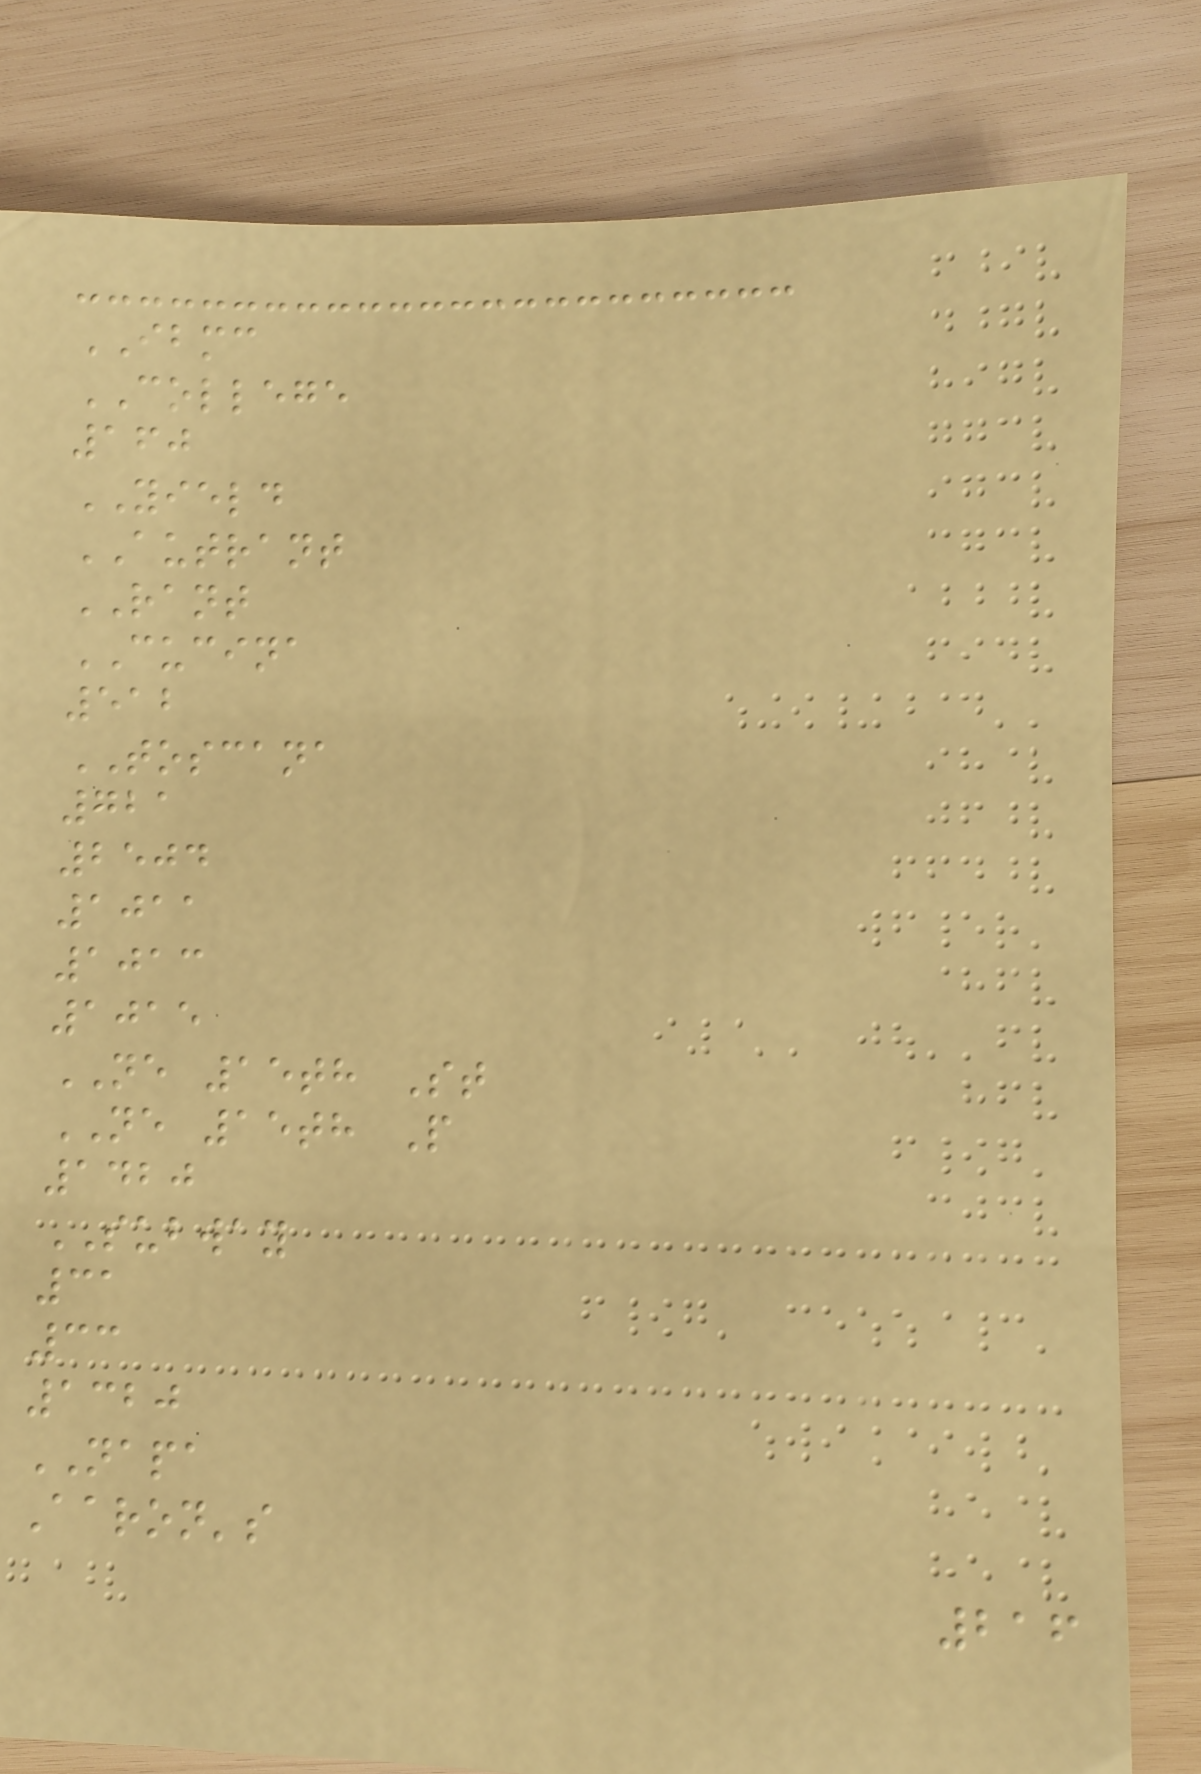IBMC
COLLEGE
160
YIELD
AUTRANT
RANT
CUCINA
512
TOSCANA
721
2504
1011
1013
1015
NE 15th St
NE 15th P
1420
SUBWAY
31
33
1320
NAPA
Aaron's
216
